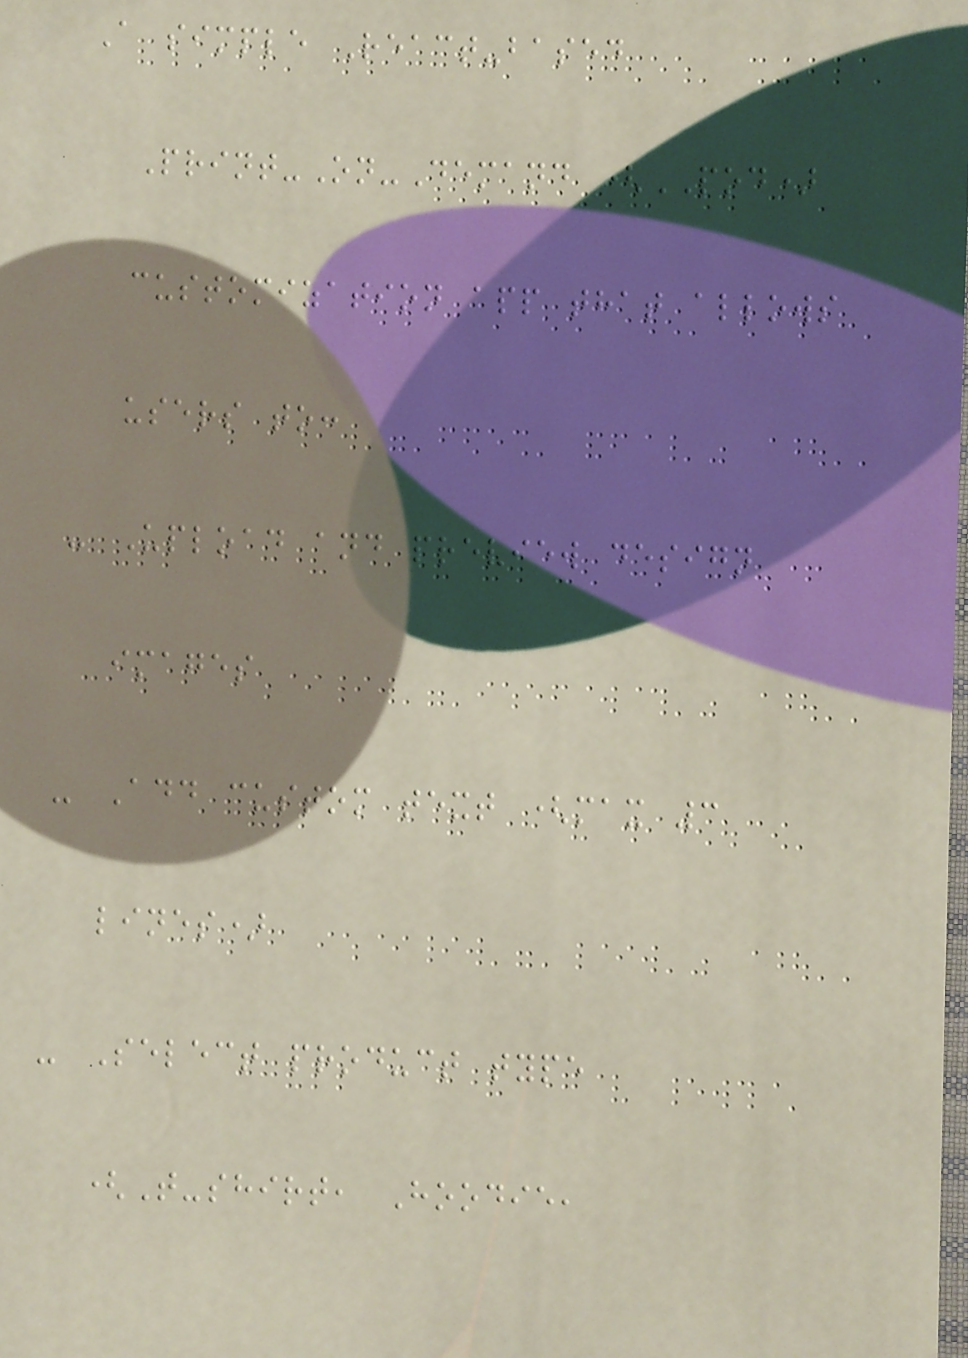A simple React-based
Print-On-Demand (POD)
customization app that allows
users to:
- Upload and preview design
images
- Add custom text (max 3
lines)
- Select product type
(T-shirt, Hoodie,
